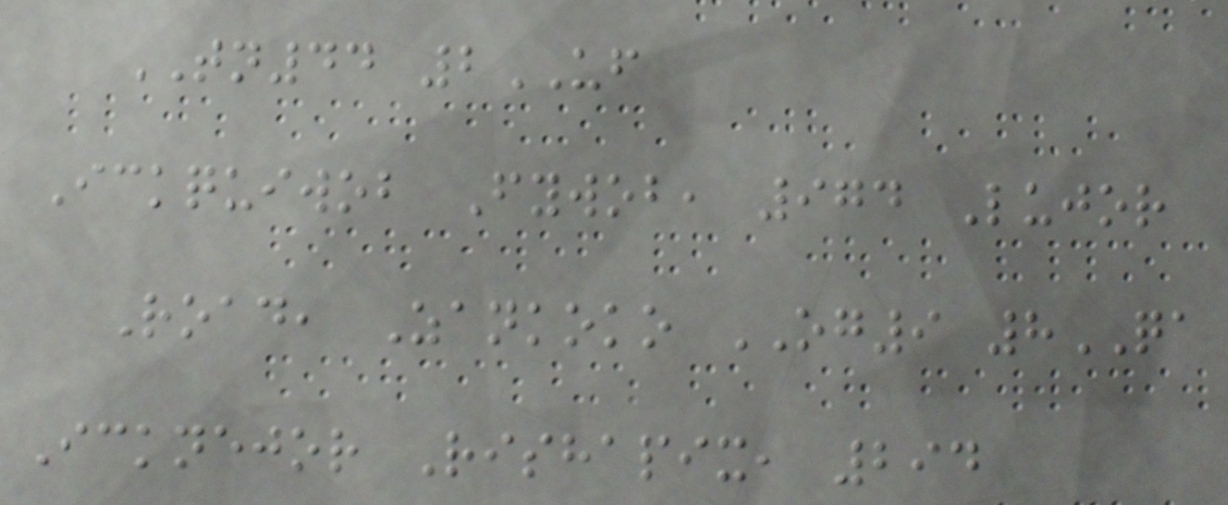TN44 2UF
Ickquiwob Fywob, 974 Lujor
Road, Zankoko OG9 8QA
Icknejor Rishapix, 294
